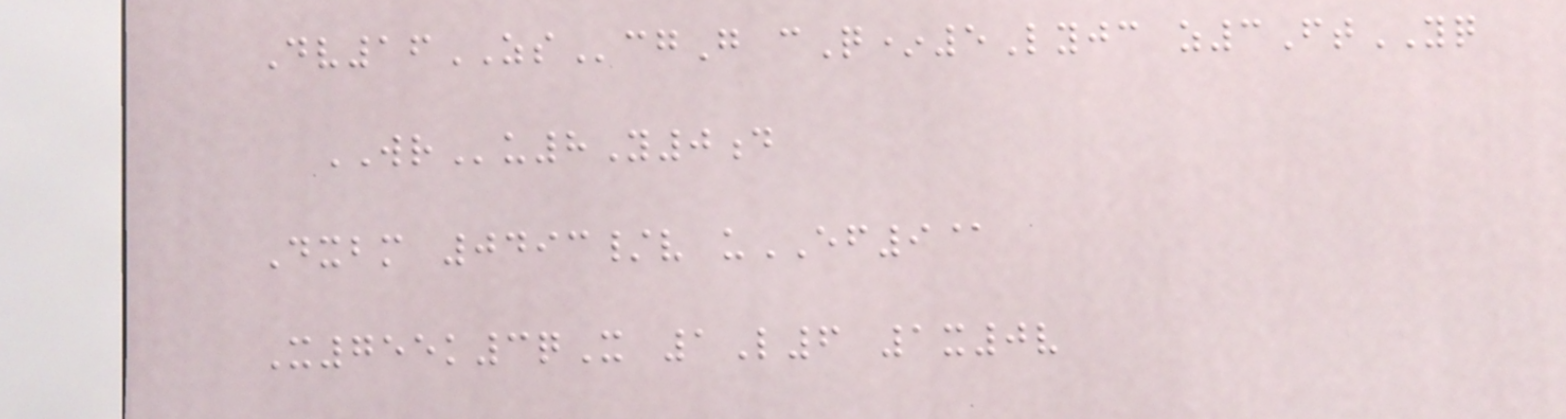Dv16ZScgG cQ*5Lyjc z3FtYQ
WRu8Y0d
Dxbm 0493/v uEF9@
X755k3qX 1L6 1x0v
